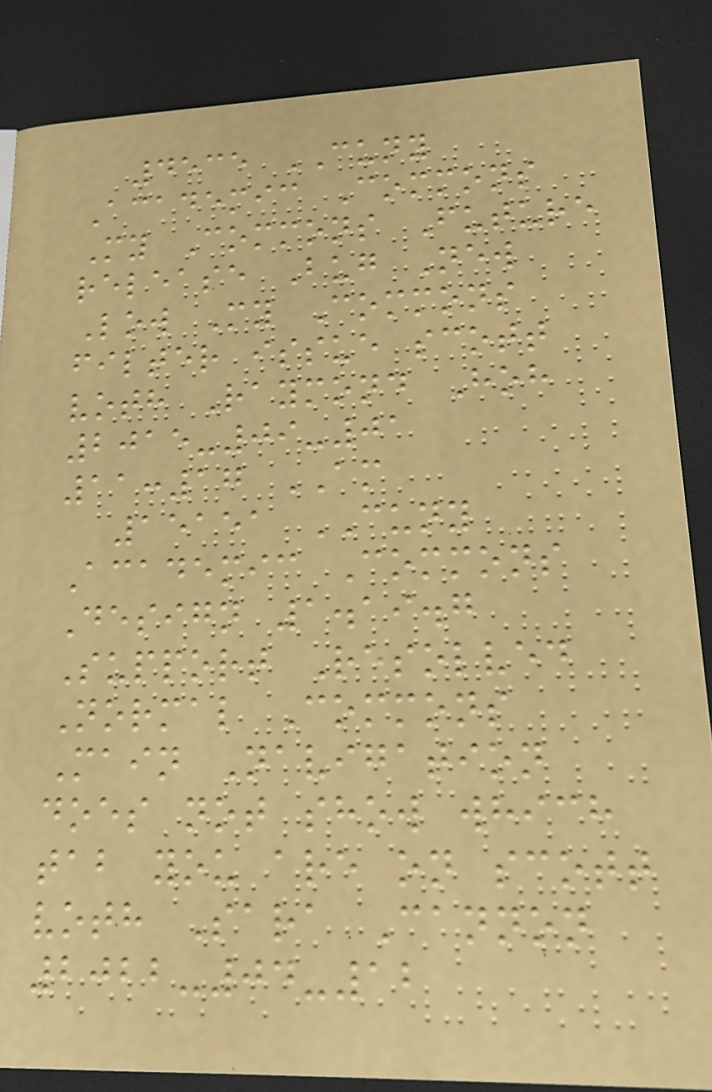4535 CUNY
Academic Commons
My Commons Future
release Bug New
Low My Commons
filter issue scott
voth Raymond Hoh
2015-09-01
11:17 AM
15151 CUNY
Academic Commons
Design 1.19.7
Support Resolved
Normal Commons
Main Navigation
does not show which
tab you are on scott
voth Sara Cannon
2022-04-12
